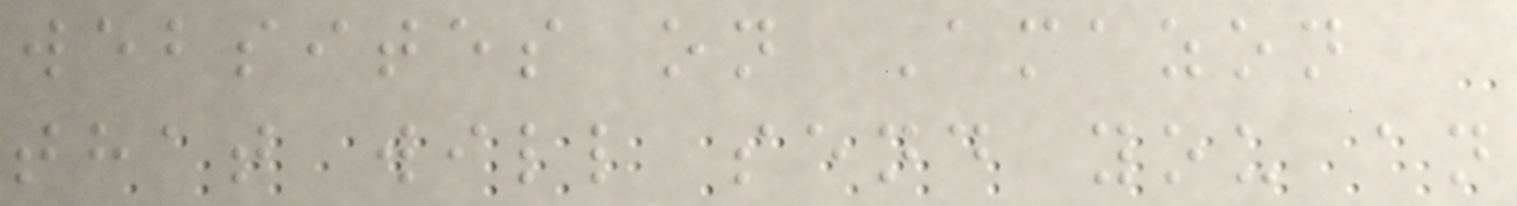websites on Amazon
that will send you an
